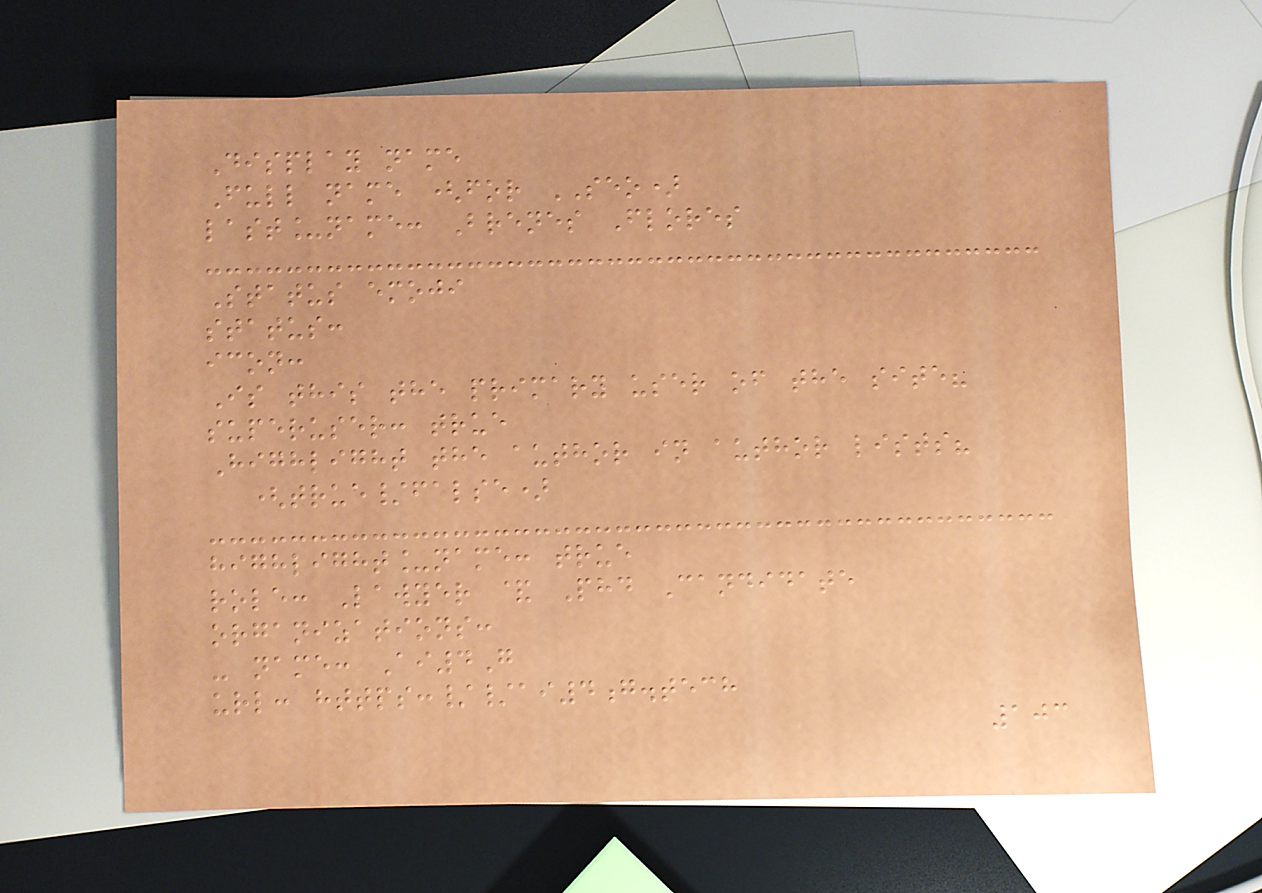Display name
Full name (for SEO)
last_name: Brenes Flores
Status emoji
status:
icon:
Is this the primary user of the site?
superuser: true
Highlight the author in author lists?
(true/false)
highlight_name: true
role: Lawyer & Phd Candidate
organizations:
- name: Ai4G
url: https://ai4g.tech
103
